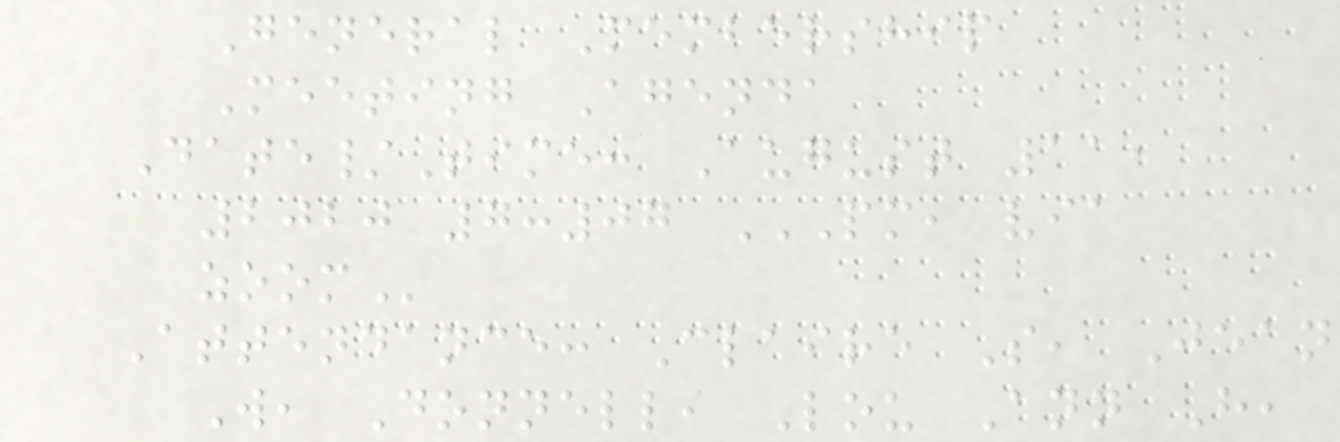General Membership
Meeting Agenda
Date/Time: August 11,
2020 7:07 PM, VIA
ZOOM
Attendance: Claire S, Jean
W, Donnell, Lou Ann H,
